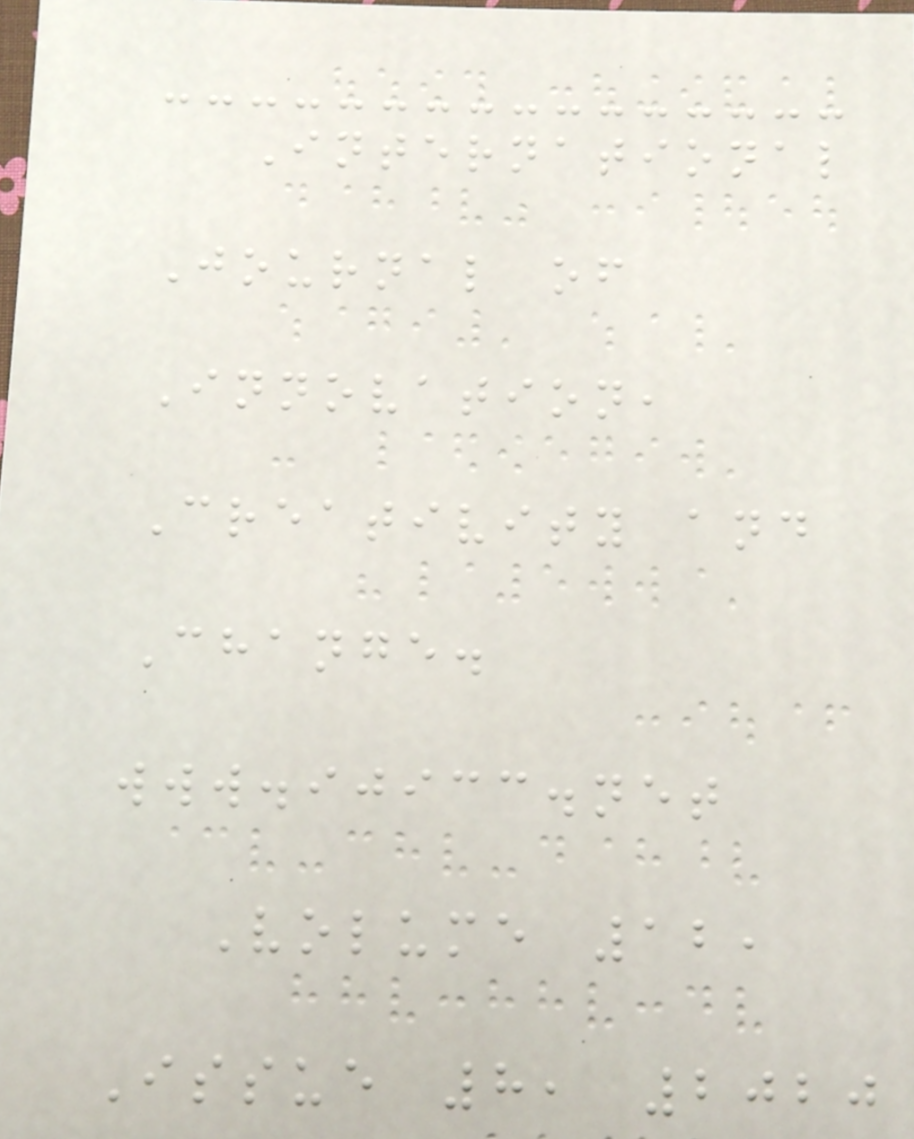International
Journal of
Innovation,
Creativity and
Change.
www.ijicc.net
Volume 12,
Issue 8, 2020
